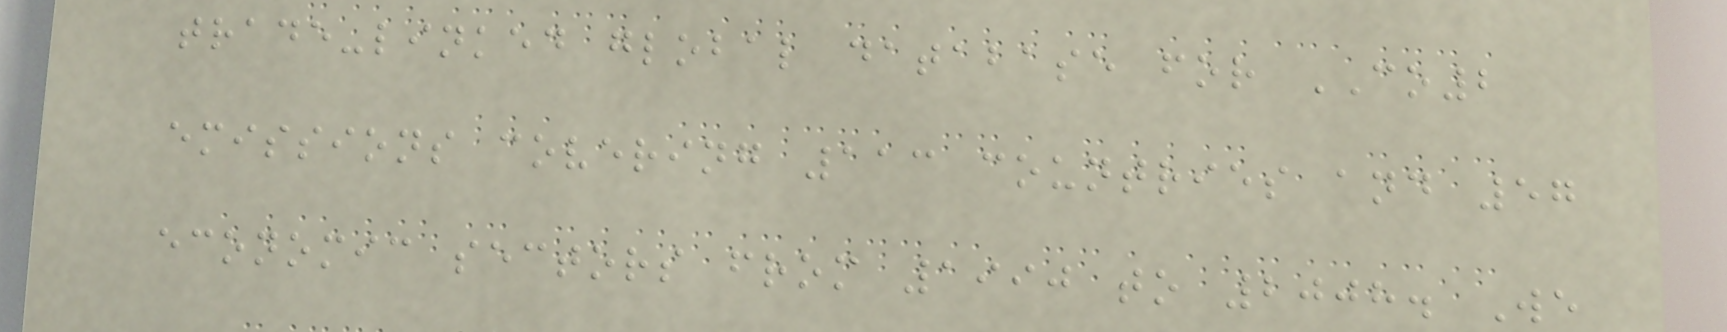trade-linked global database for CO2
emissions covering 113 countries and 57
economic sectors from 1990 to 2008. We
